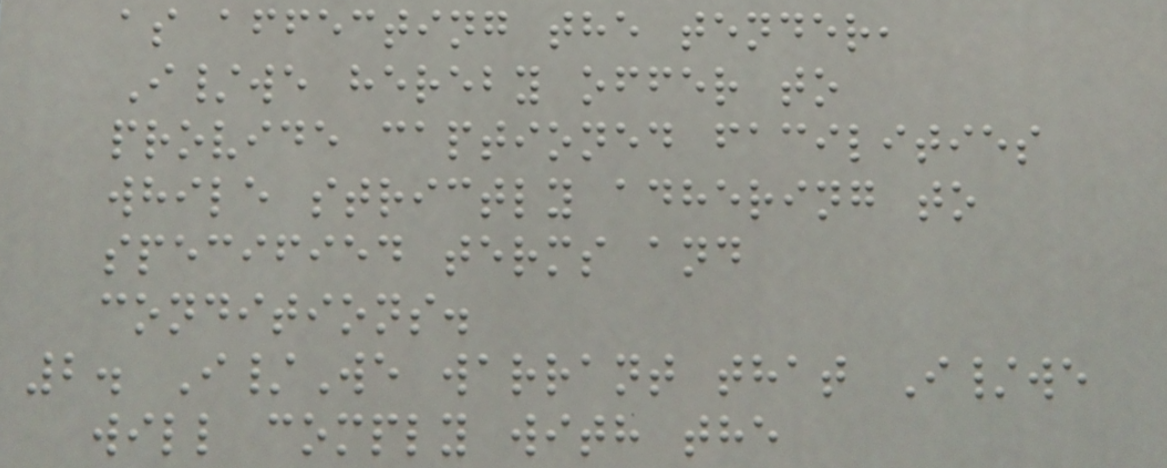as affecting the tender,
I/we hereby offer to
provide captioned facilities
while strictly adhering to
specified terms and
conditions.
2. I/We warrant that I/we
will comply with the
